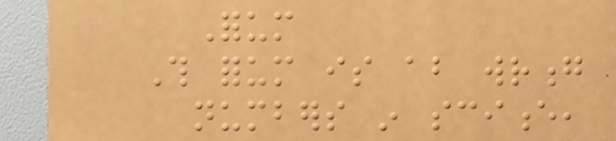Forum
This forum is about wrong
numbers in science,
